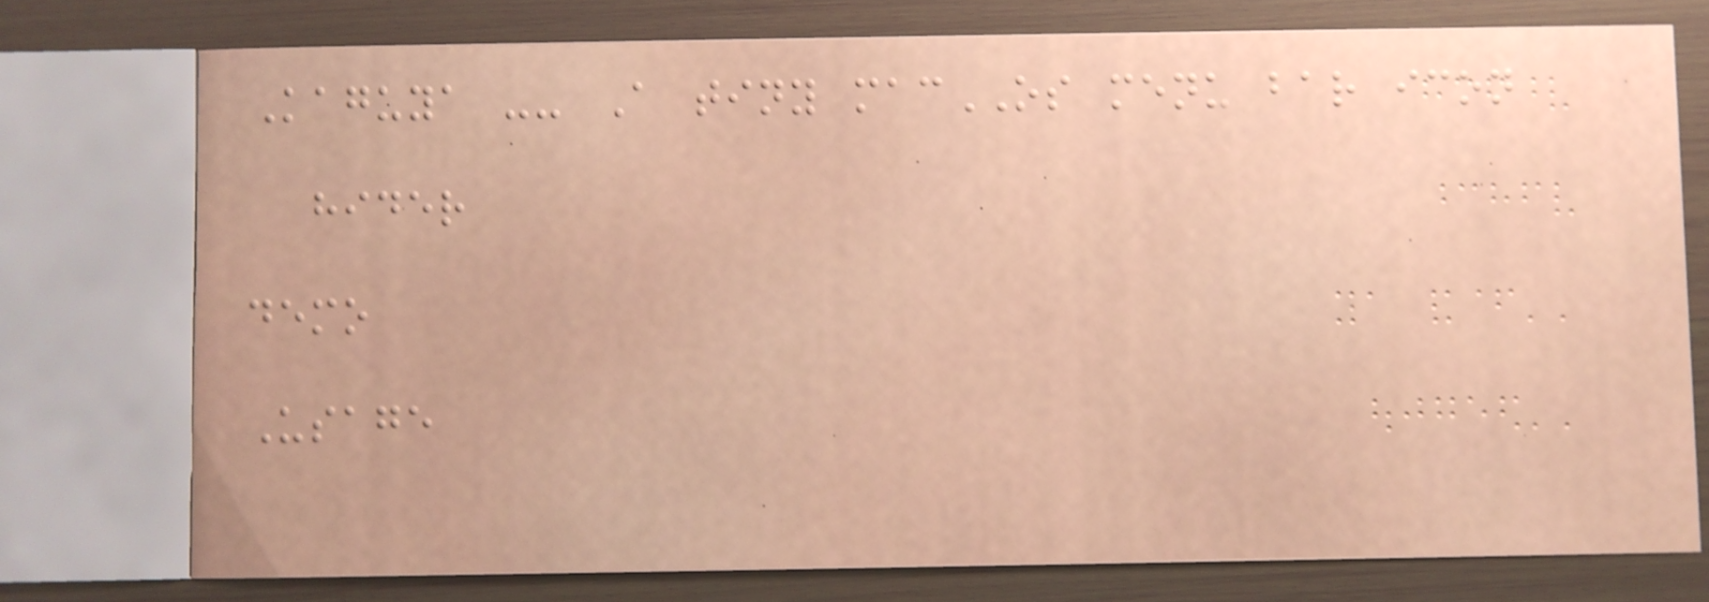Kaguya -- A tiny macOS menu bar icon
hider
demo
Usage
